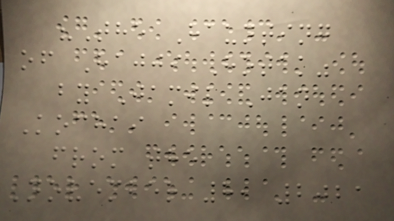"The Haunting
of Hajji Hotak"
by Jamil Jan
Kochai
from the
November 8, 2021
